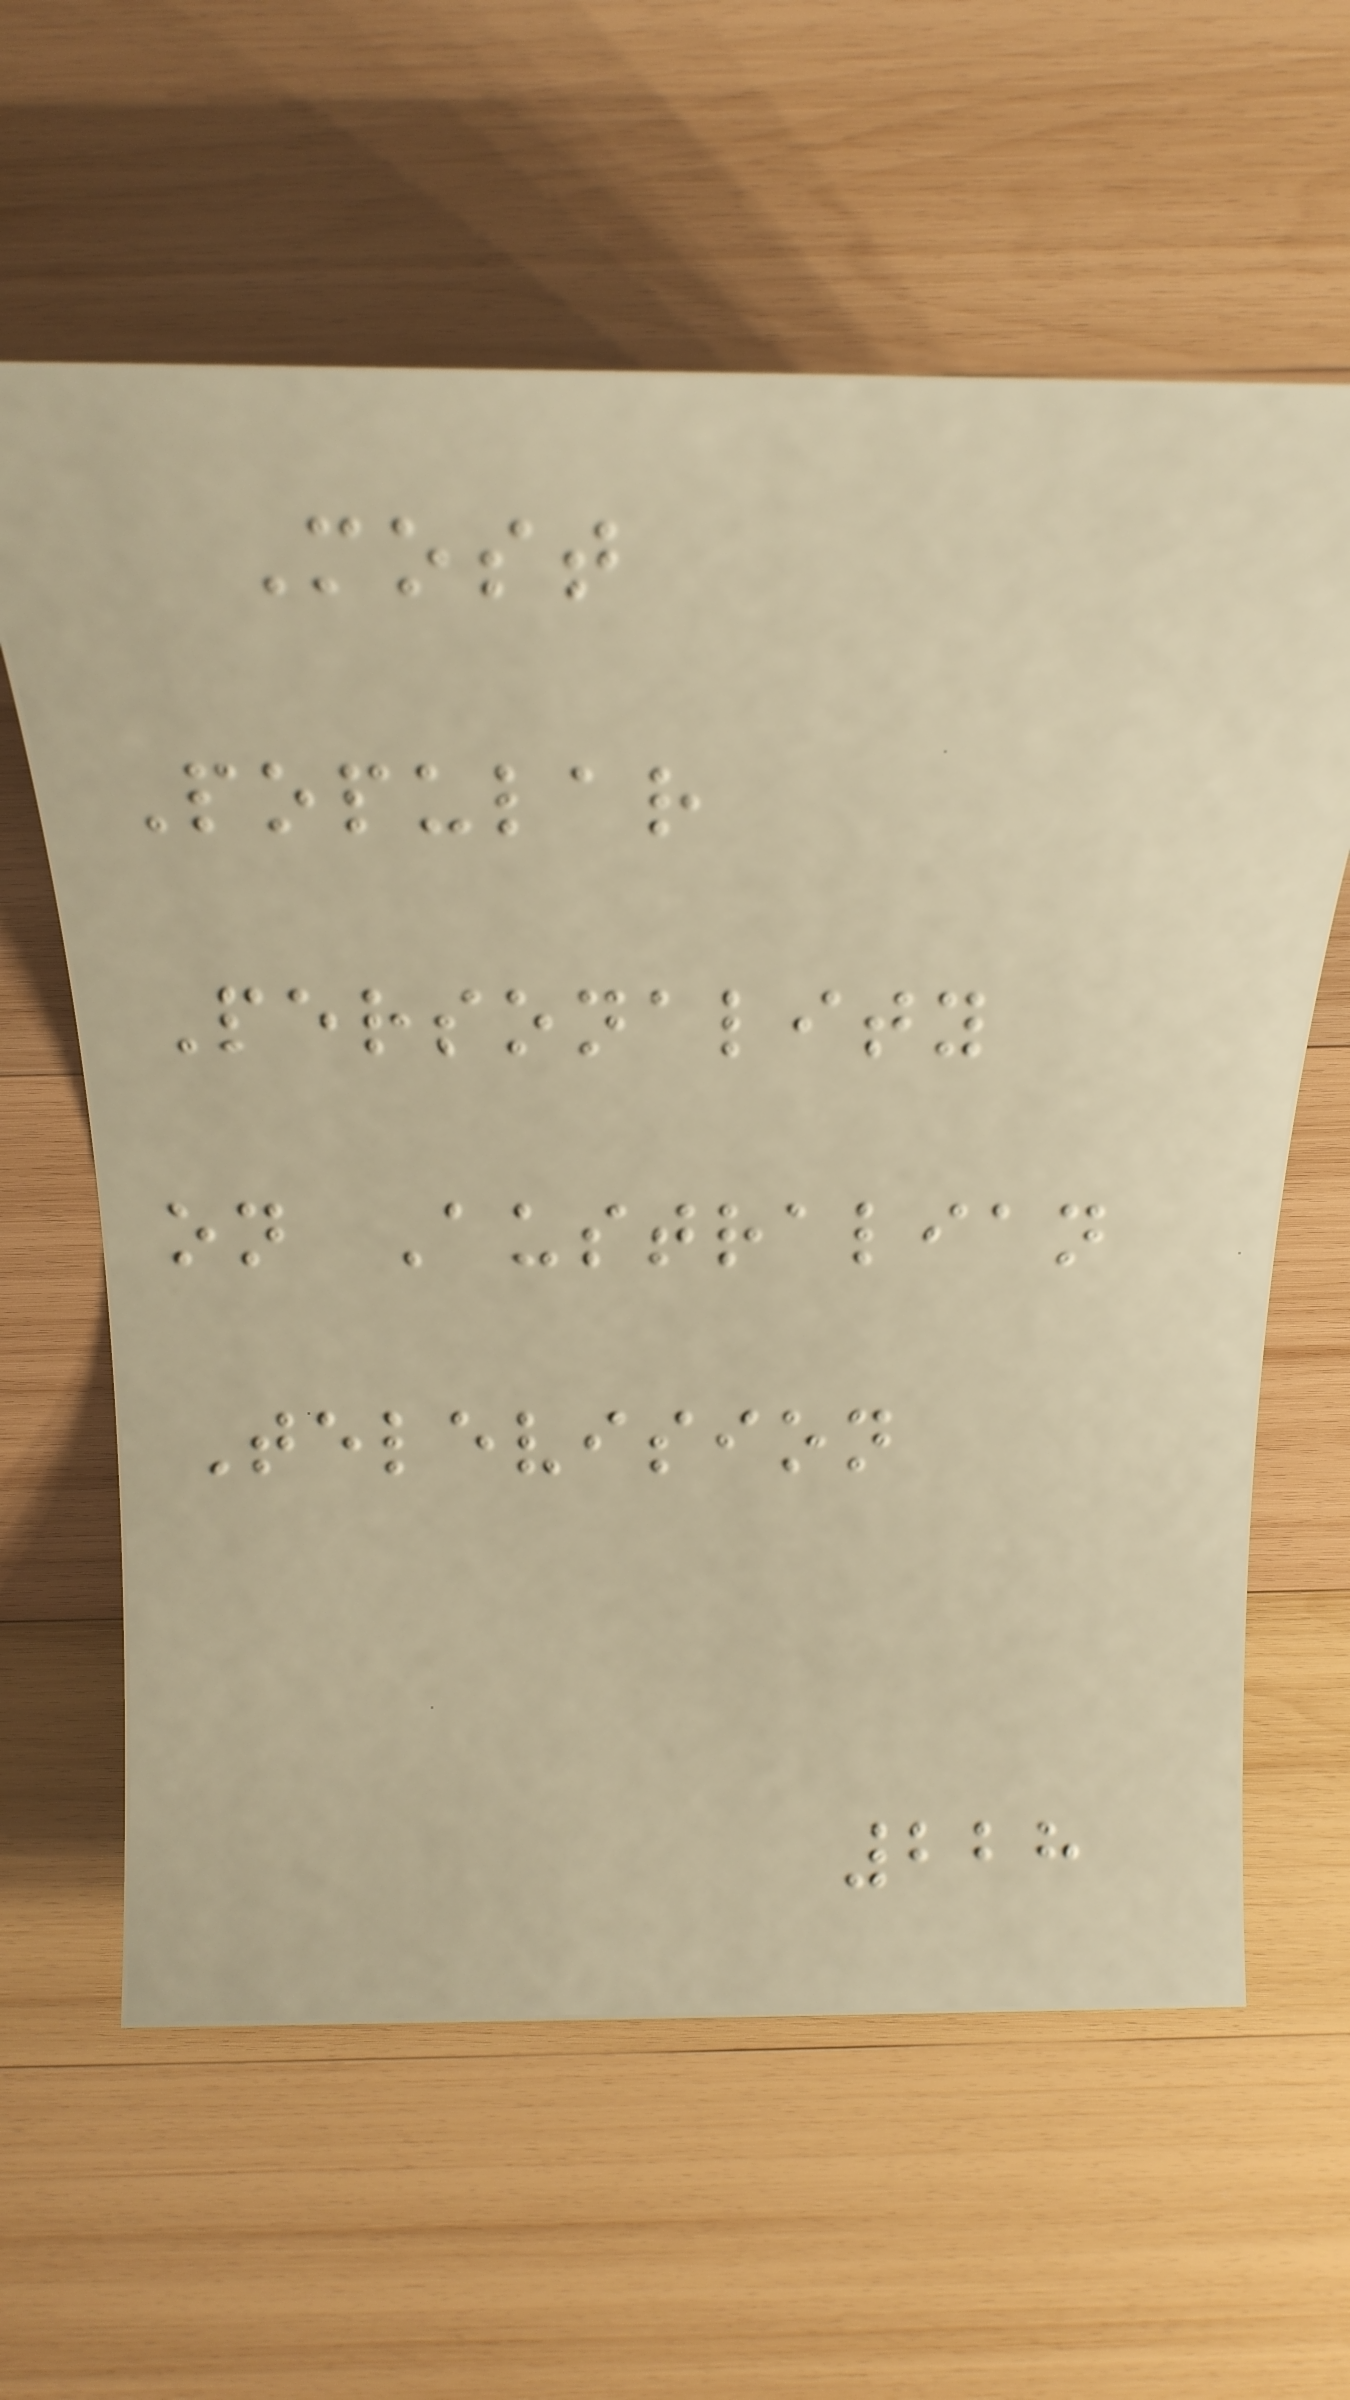Most
Popular
Personality
on Australian
Television
228
